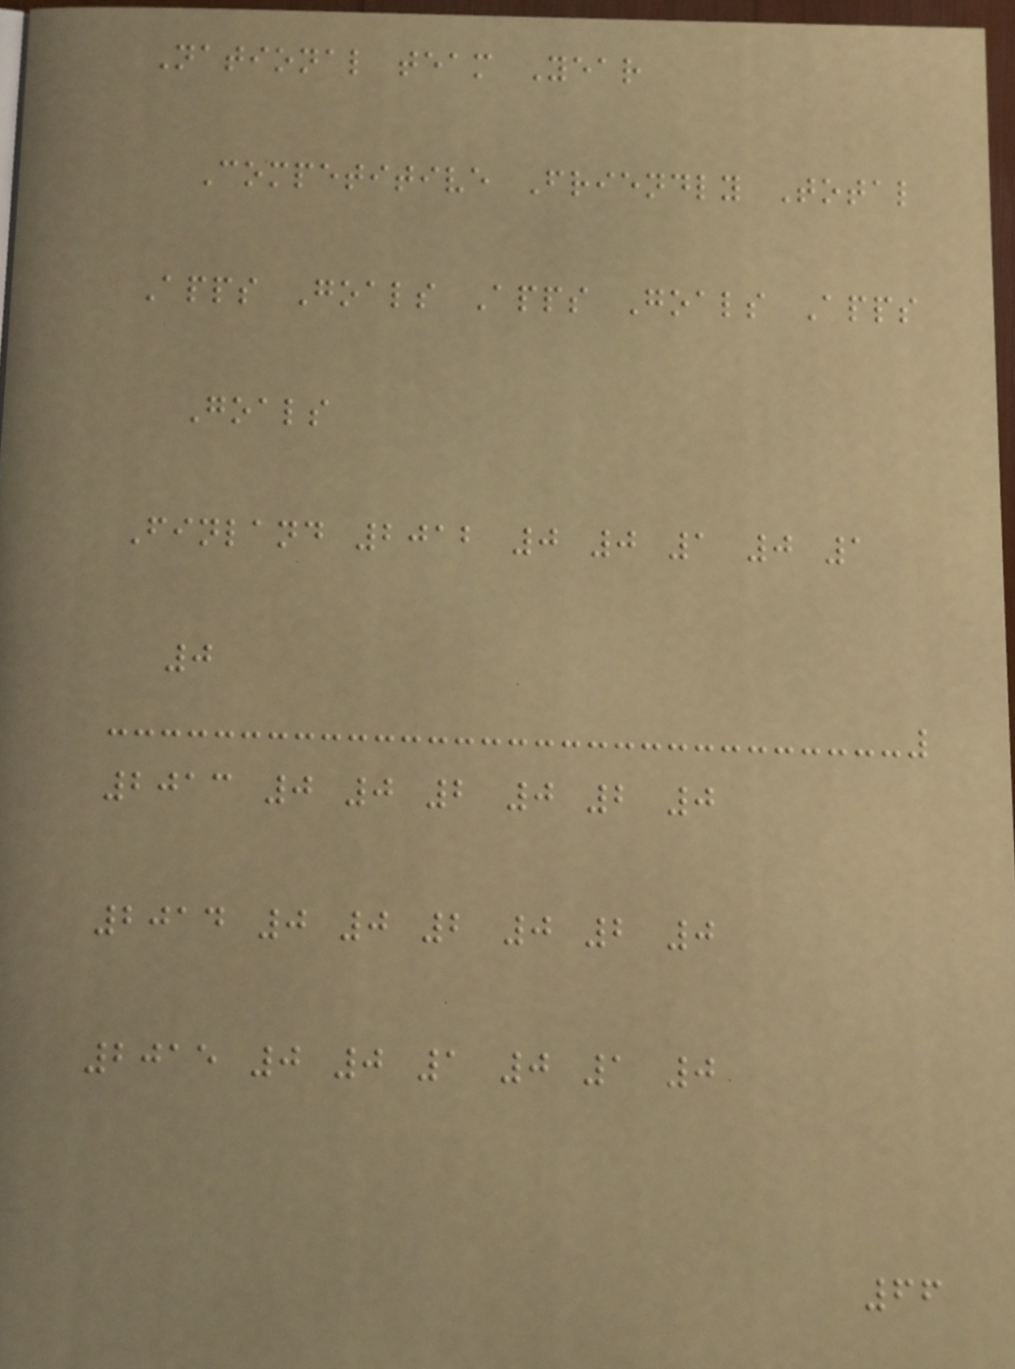National team Year
Competitive Friendly Total
Apps Goals Apps Goals Apps
Goals
Finland 2012 0 0 1 0 1
0
2013 0 0 2 0 2 0
2014 0 0 2 0 2 0
2015 0 0 1 0 1 0
66
